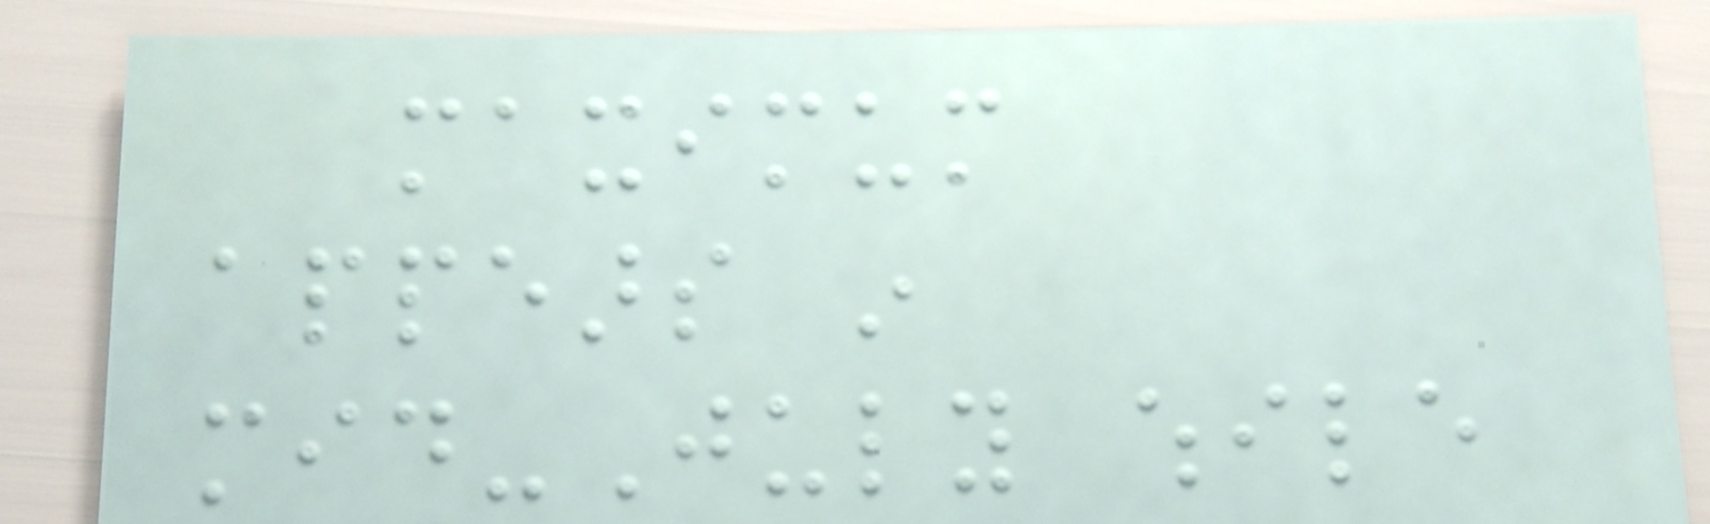maximum
appears in
mid-July while
